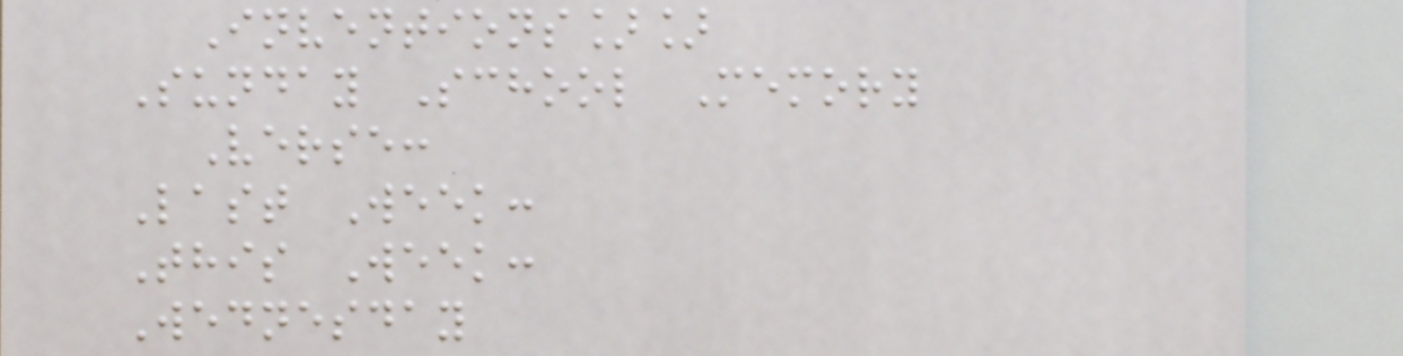Inventions]]
Sunday School Memory
Verse:
Last Week:
This Week:
Wednesday
